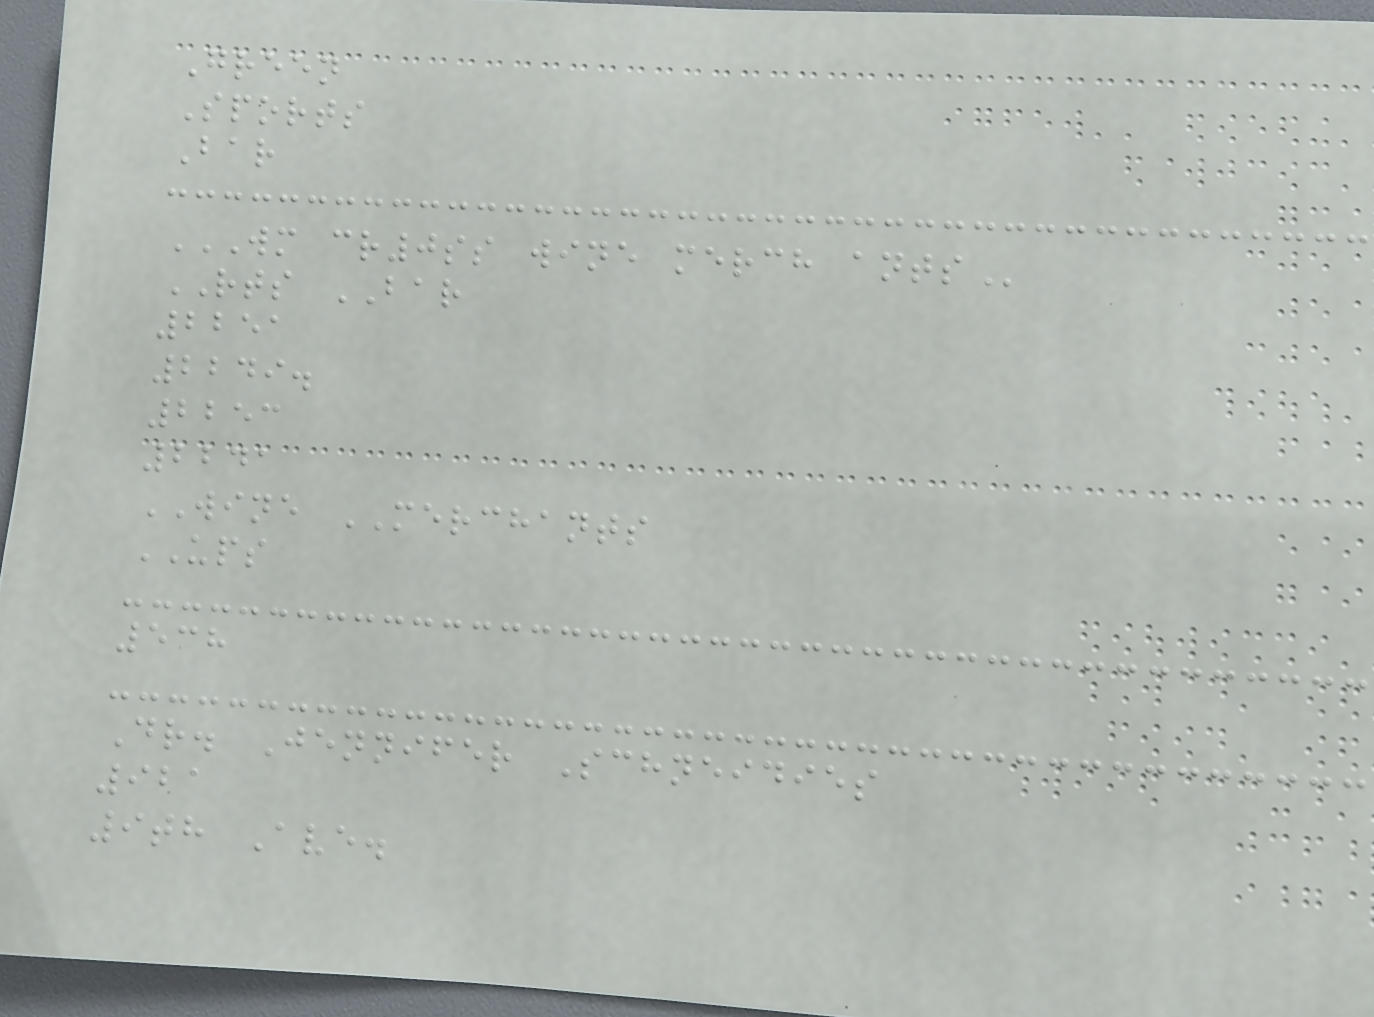Green
Sports
Bar
WM CR0SS WINE MERCH ANTS
RTS BAR
2251
2249.
2253
2241
WINE MERCHANTS
UPS
538
Dr. Jennifer Schneidies
921
9th Ave.
